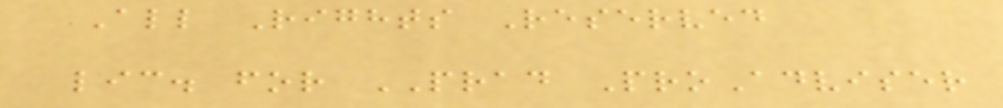All Rights Reserved
lic. for PRAD ProAdviser
